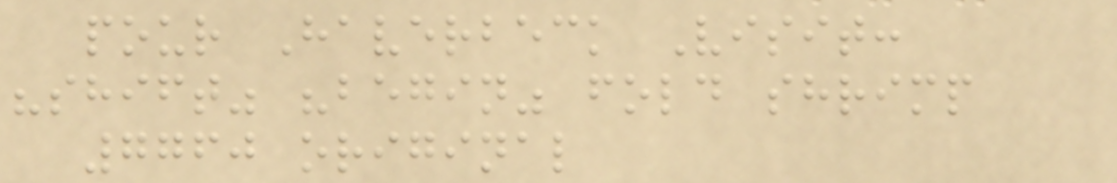pour Haverbeck Visit:
"shift" "begin" fold shrimp
7760 original
